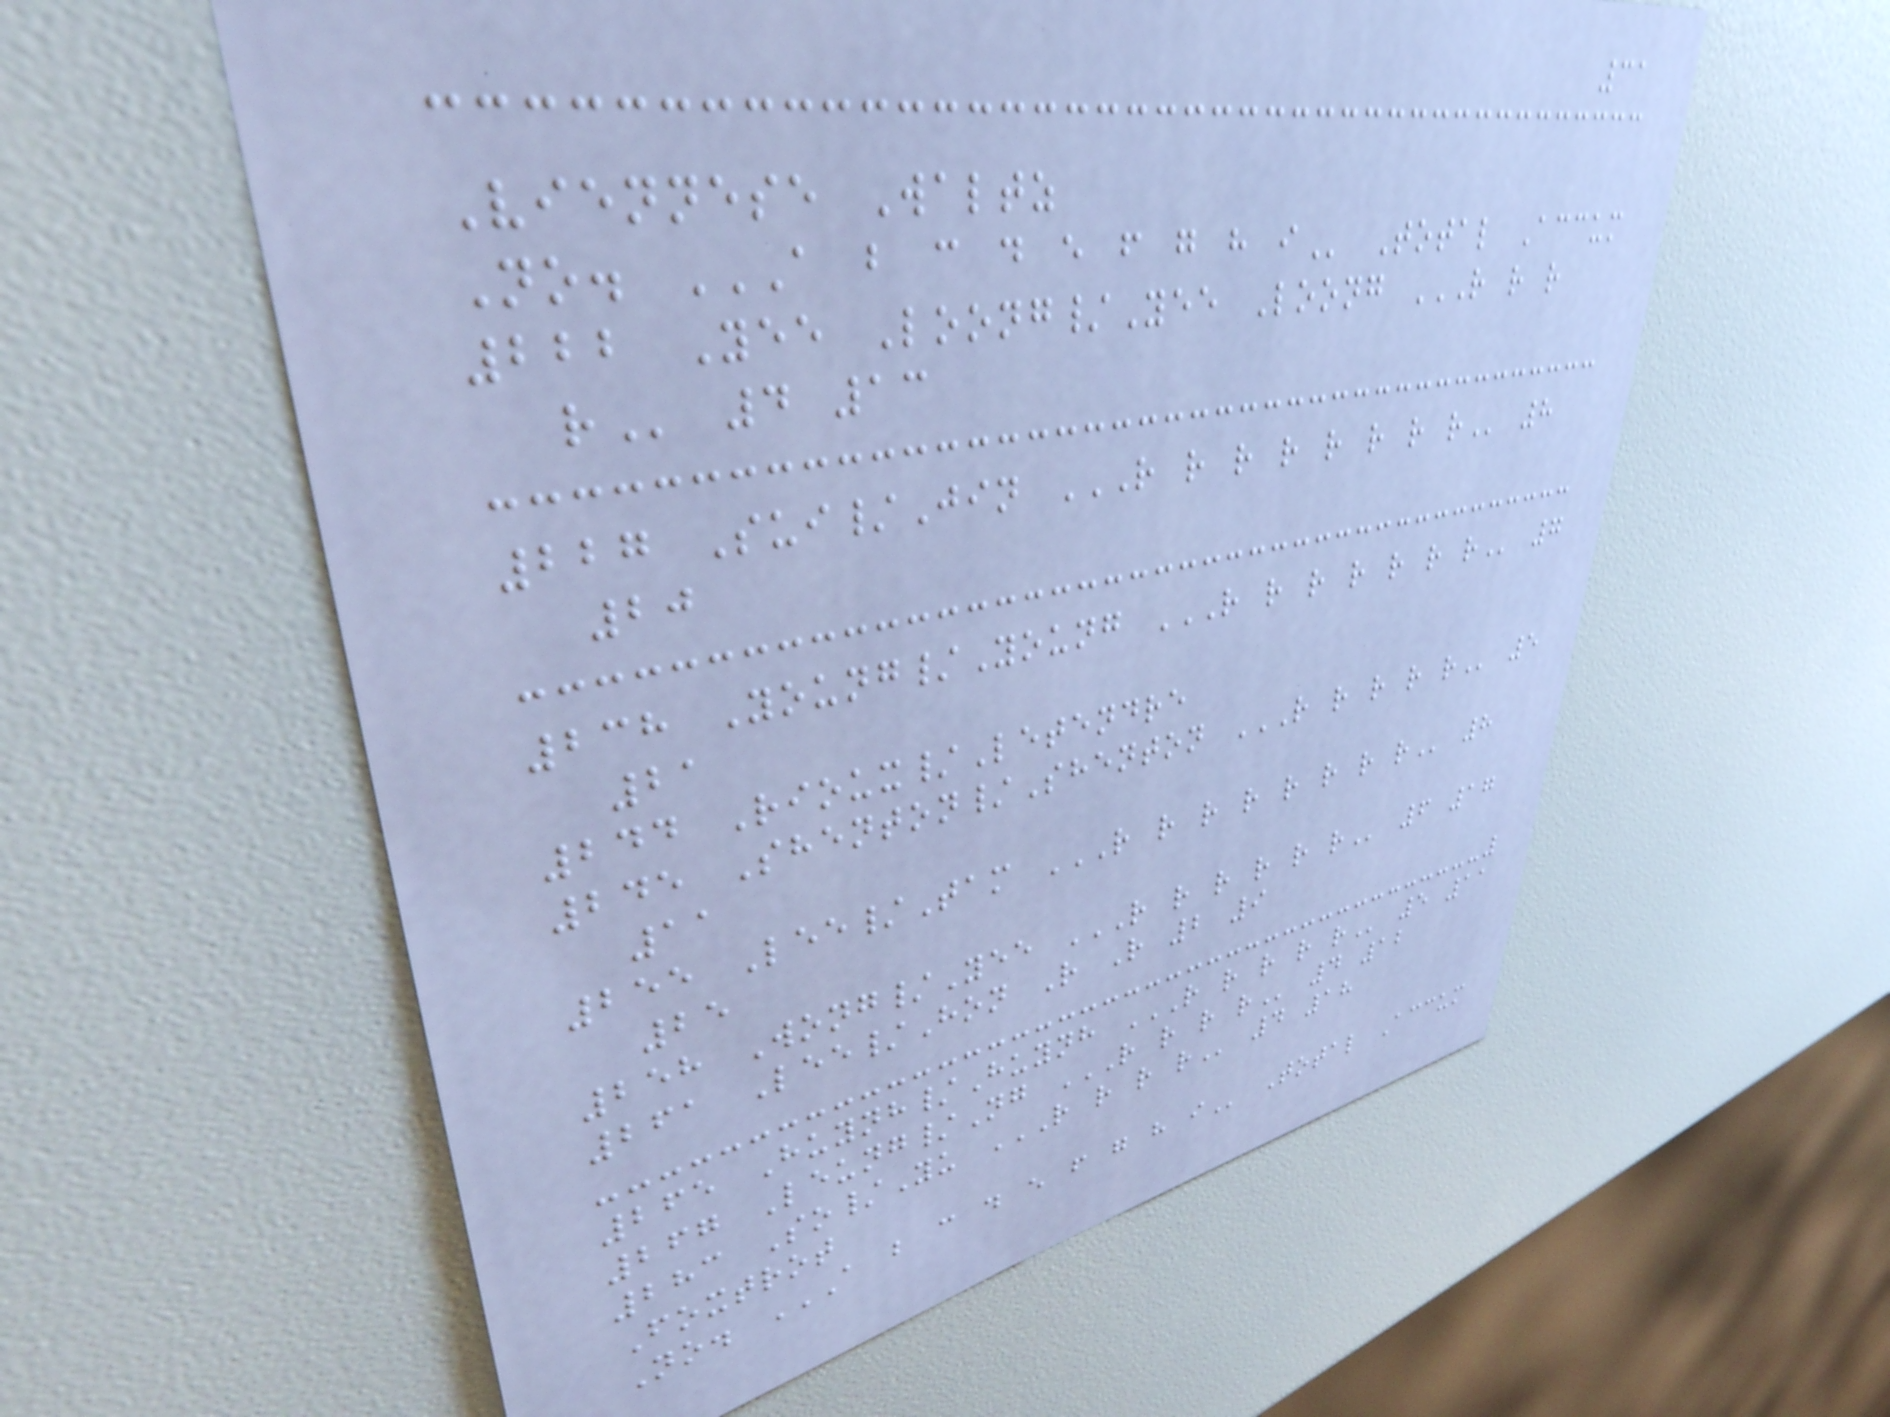31
Viennese Waltz
No. A B C D E F G H I Total Accum
222 Yee Loong/Yee Loong R R R
R 4 13
227 Sui/Jin R R R R R R R R 8
20
238 Young/Young R R R R R R R 7
21
244 Rioux/Letendre
245 Shenton/Shenton R R R R R 5
11
255 Lee/Tam R R R R R R R R 8
25
258 Wong/Yee R R R R R R 6 17
261 Lee/Hon R R 2 9
265 Huynh/Huynh R R R R R 5 11
267 Leung/Ng R R R R 4 12
283 So/Yu R R R R 4 18
Foxtrot
No. A B C D E F G H I Total Accum
